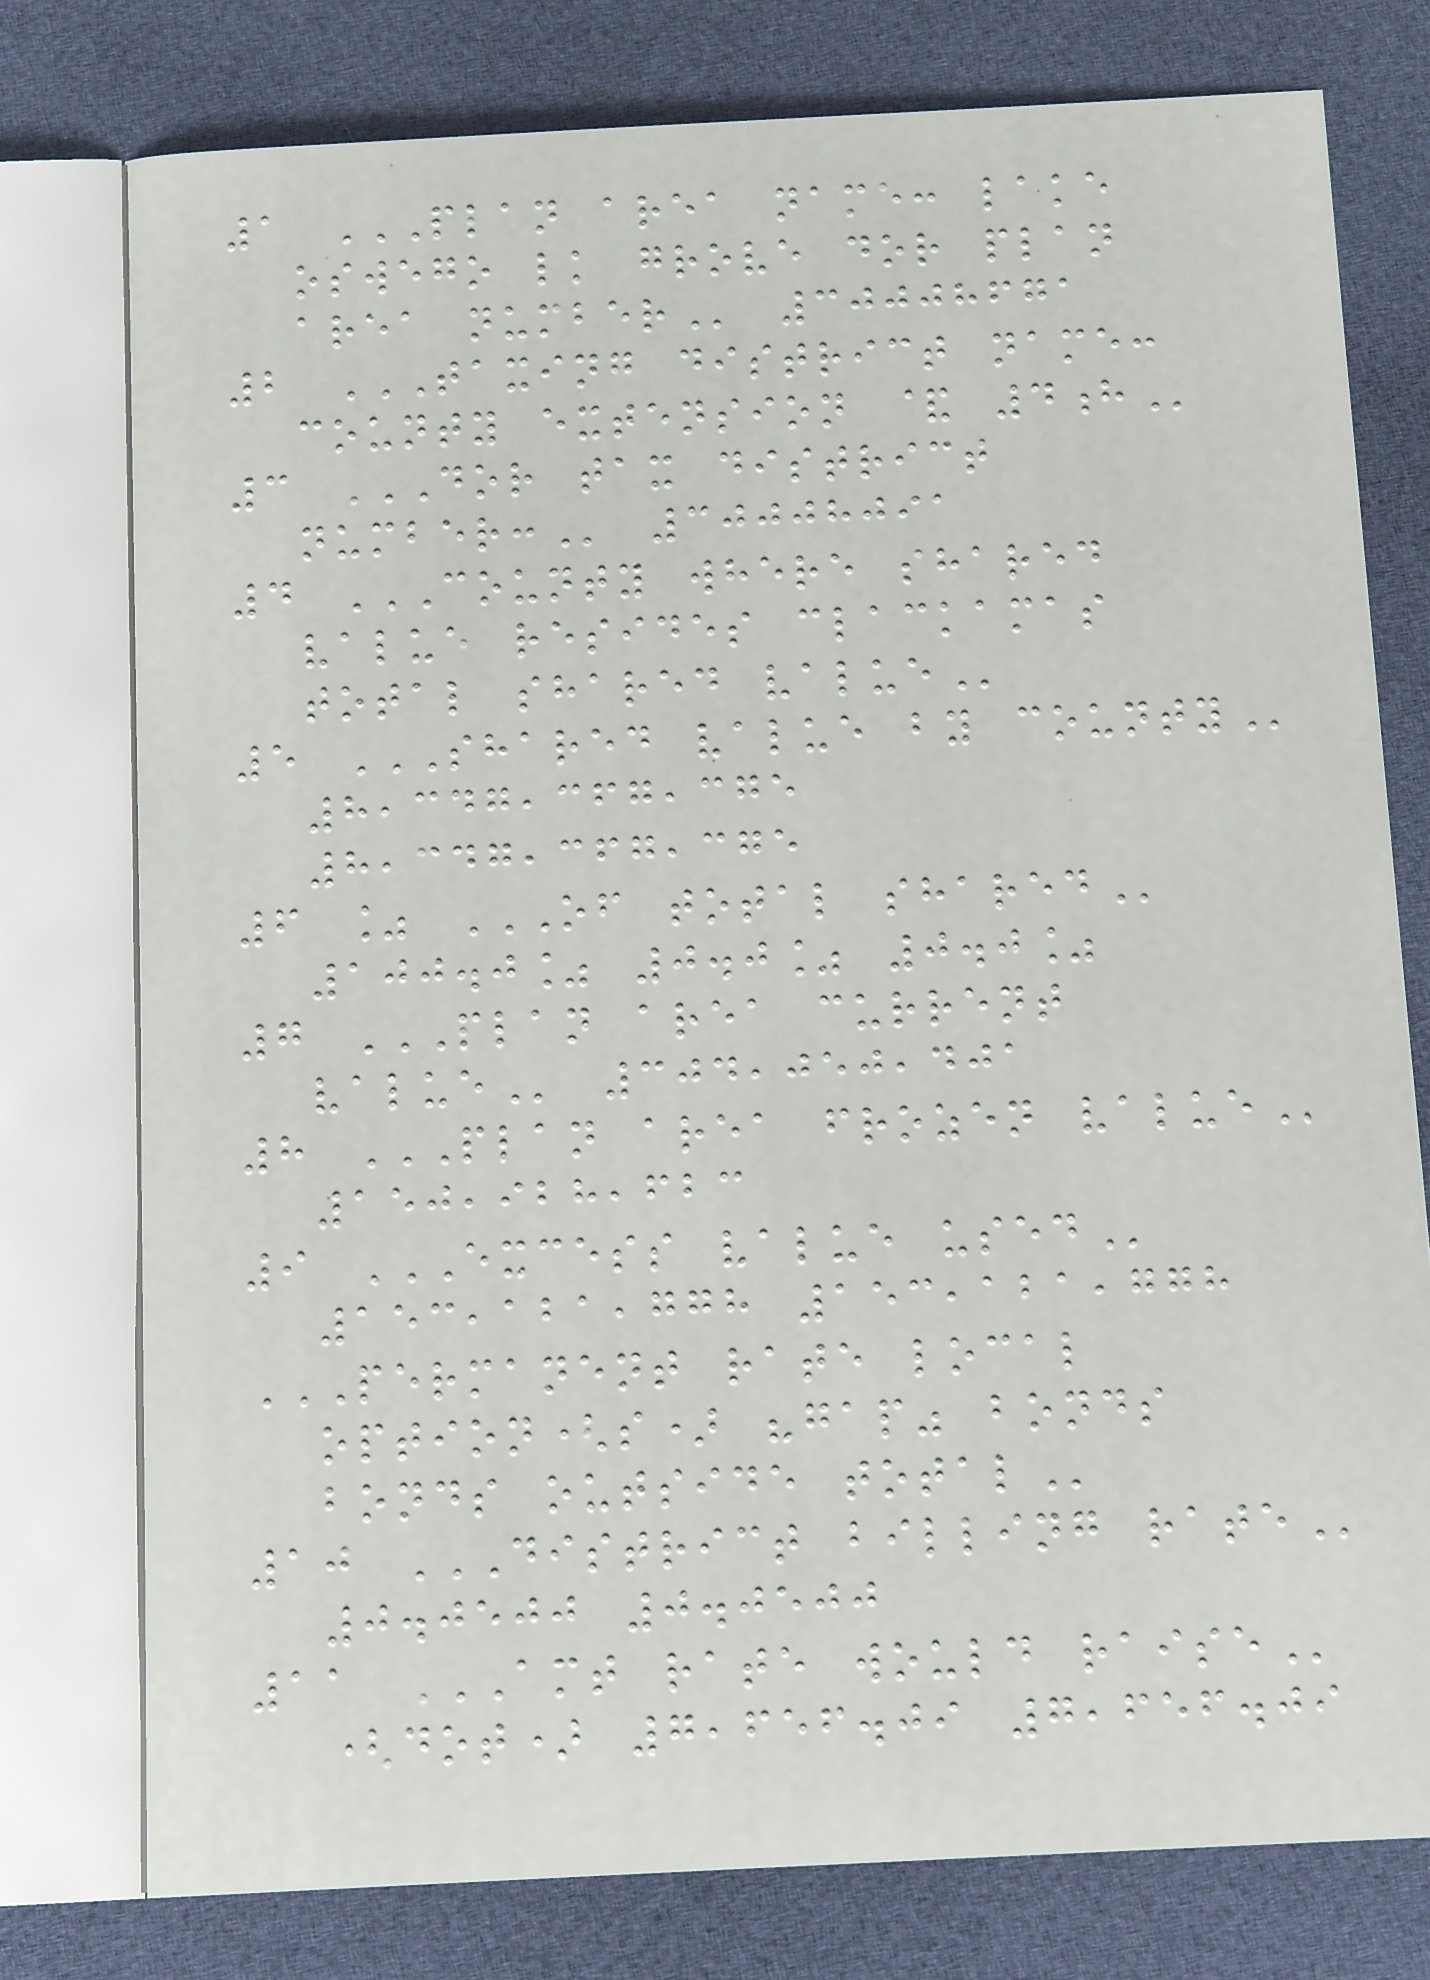1 PLAN AREA NAME: LAKE
OSWEGO LK GROVE DOR PLAN
AREA NUMBER 30008671
2 TAXING DISTRICT NAME:
COUNTY EXTENSION & 4H
3 DOR TAX DISTRICT
NUMBER: 30008091
4 COUNTY WHERE SHARED
VALUE RESIDES CLACKAMAS
TOTAL SHARED VALUE
5 SHARED VALUE BY COUNTY
8,347,367,375
8,347,367,375
6 % OF TOTAL SHARED
100.0% 0.0% 0.0%
7 PLAN AREA CURRENT
VALUE 304,050,401
8 PLAN AREA FROZEN VALUE
150,928,623
9 EXCESS VALUE USED
153,121,778 153,121,778
PERMANENT RATE LOCAL
OPTION(S) "GAP" BONDS
BONDS OUTSIDE TOTAL
10 DISTRICT BILLING RATE
0.0500 0.0500
11 AMT RATE WOULD RAISE
(dot) 7,656.09 7,656.09
